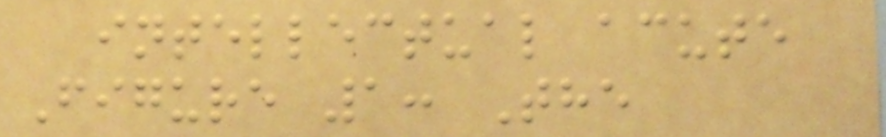intellectual acute
Figure 1: The
